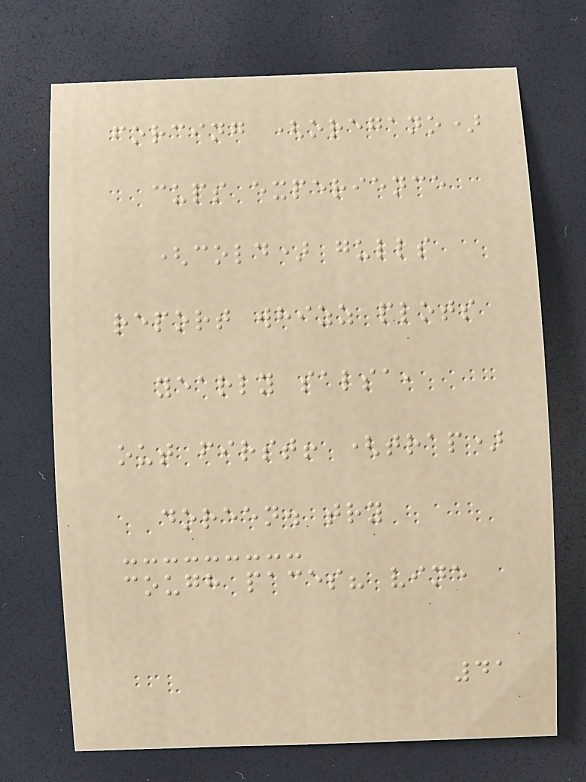forcing (oregano)
cups experience
(cold) gulls
report whizz plots
yearly salsa,
out first! (trap)
doreen. try
cough paces? vine
41
